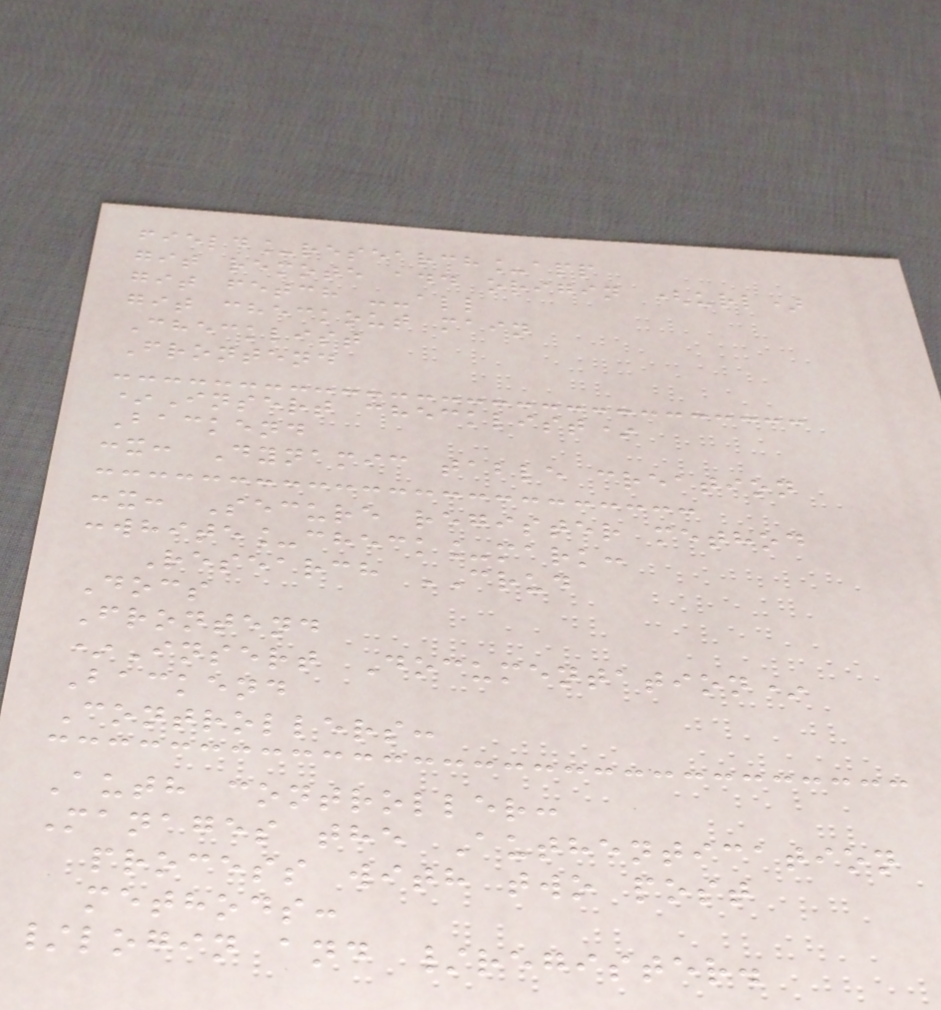field_research_app
git remote add origin (url)
git fetch --all
git checkout main
Checklist
Frontend
*Insert checklist*
Backend
:x: Dynamic table creation
:x: Secure register method
:white_check_mark:
Research CRUD
Docs
Frontend
*Insert Documentation*
Backend
Controllers:
Auth controller:
Manages the Authentication
process with two post
methods:
/login and /register.
